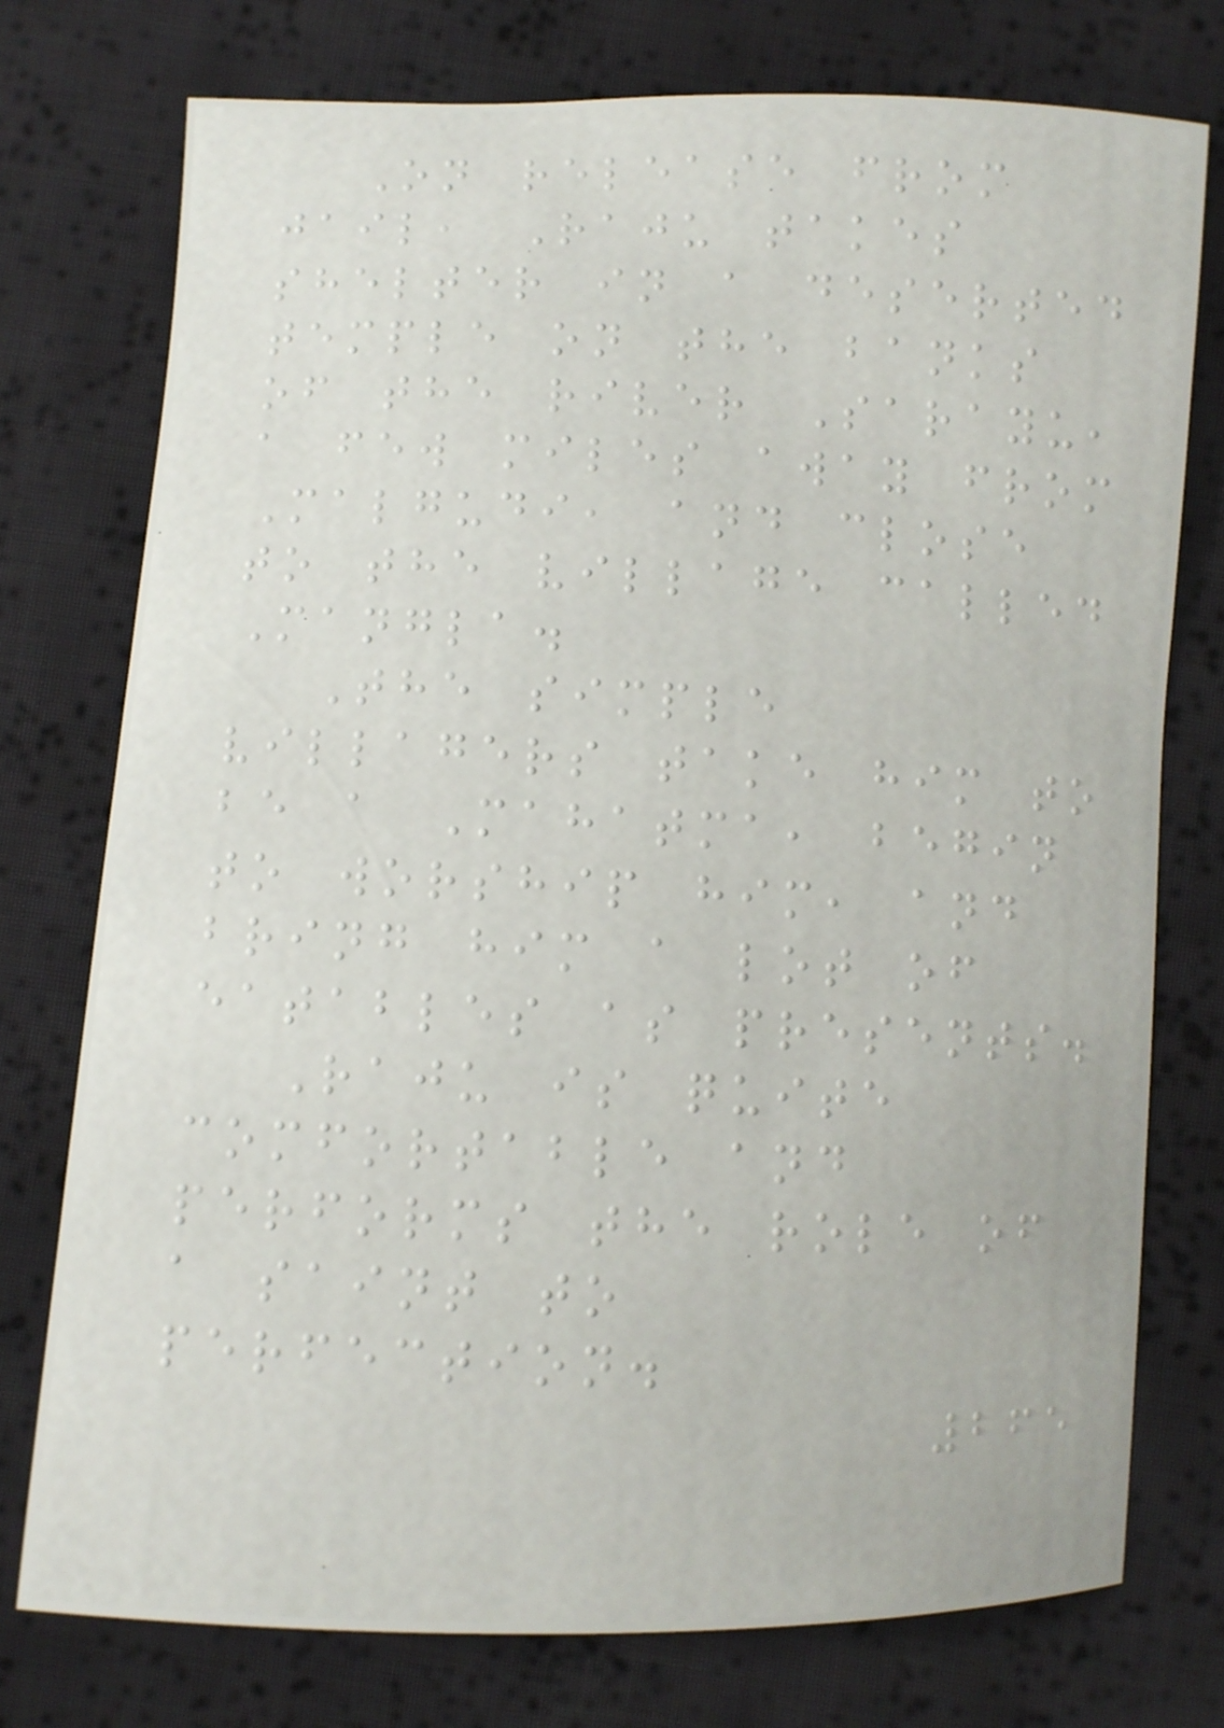On release from
jail, Raju takes
shelter in a deserted
temple on the banks
of the river Sarayu,
a few miles away from
Malgudi, and close
to the village called
Mangla.
The simple
villagers take him to
be a Mahatma, begin
to worship him, and
bring him a lot of
eatables as presents.
Raju is quite
comfortable and
performs the role of
a saint to
perfection.
265
